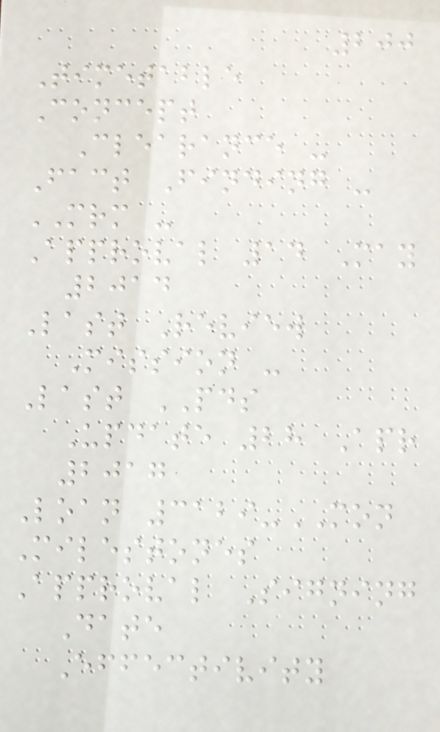200
Timetable
Concept
Clearance -
Fact Finding -
MRM -
Approval 14 May
2014
Last Review
Mission -
Last PDS
Update 28 Apr
2017
Loan 3129-MON
Milestones
Approval Signing
Date
Effectivity
